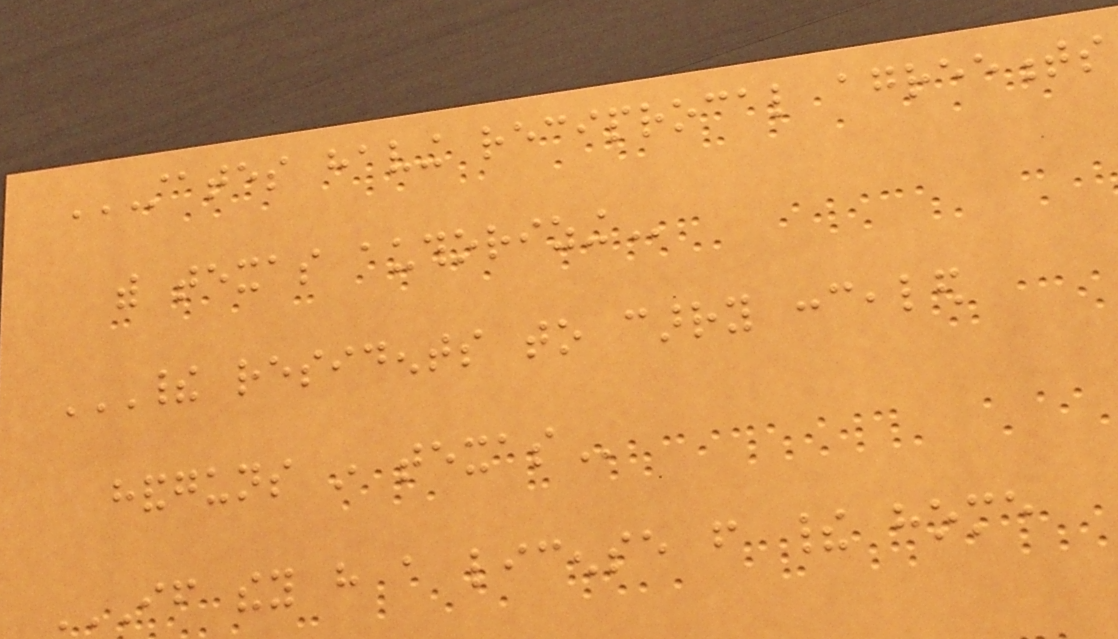STATES HAVING RECIPROCAL AGREEMENTS
WITH TEXAS AUTHORIZING
THEIR RESIDENTS TO CARRY CONCEALED
HANDGUNS IN TEXAS
IF THEY HAVE A LICENSE FROM THEIR HOME
